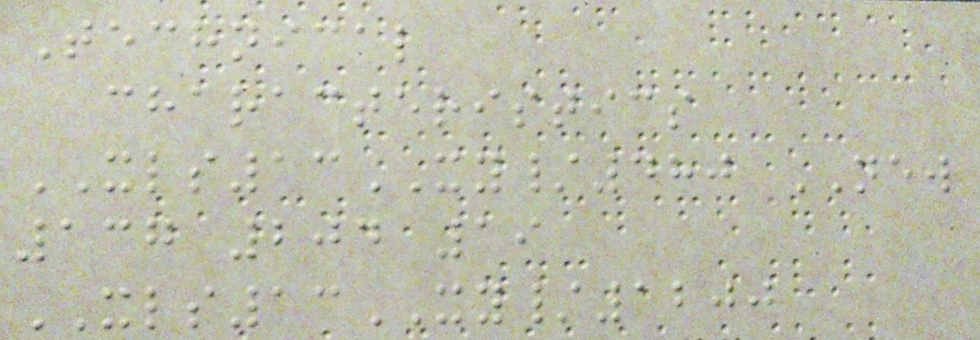Technical
characteristics
XLS13XY/480 NEW
137 204 19
XLS13XY/1200
